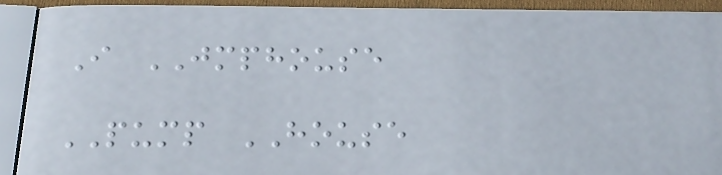I JMPHOUSE
PUMP HOUSE
